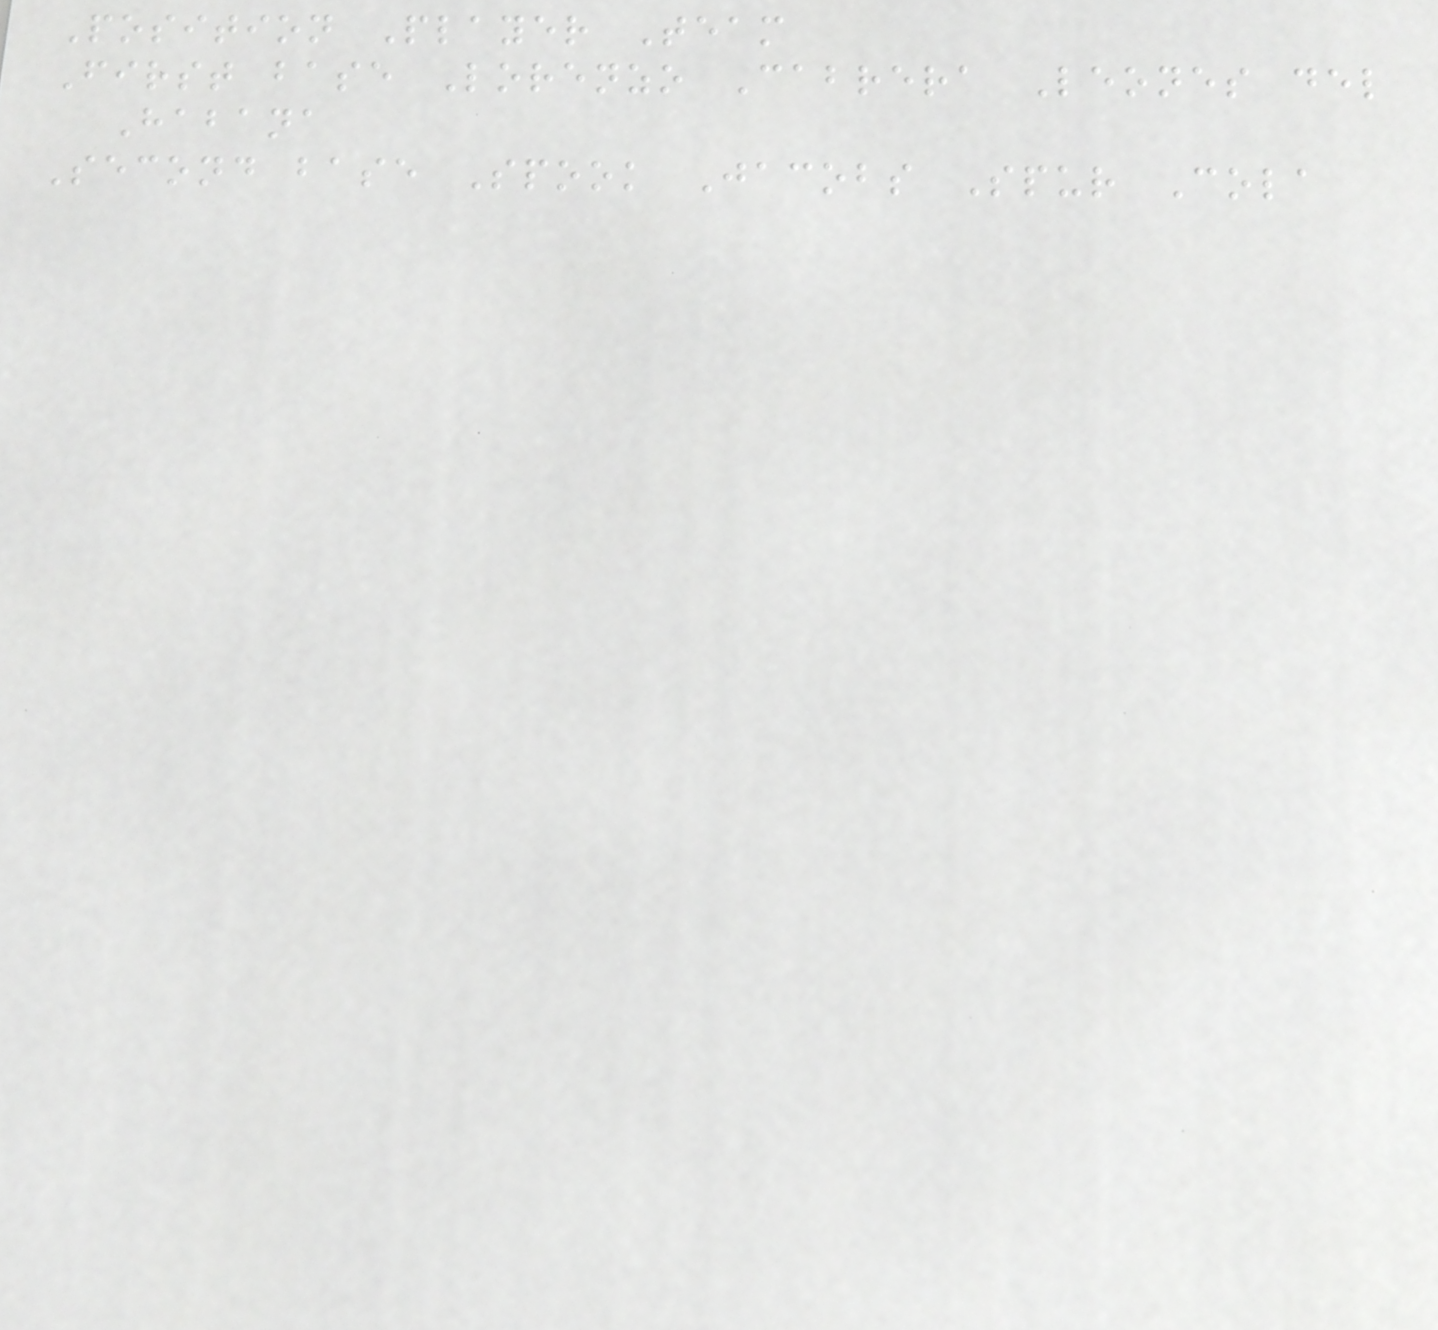Position Player Team
First base Lorenzo Cabrera Leones del
Habana
Second base Spook Jacobs Spur Cola
